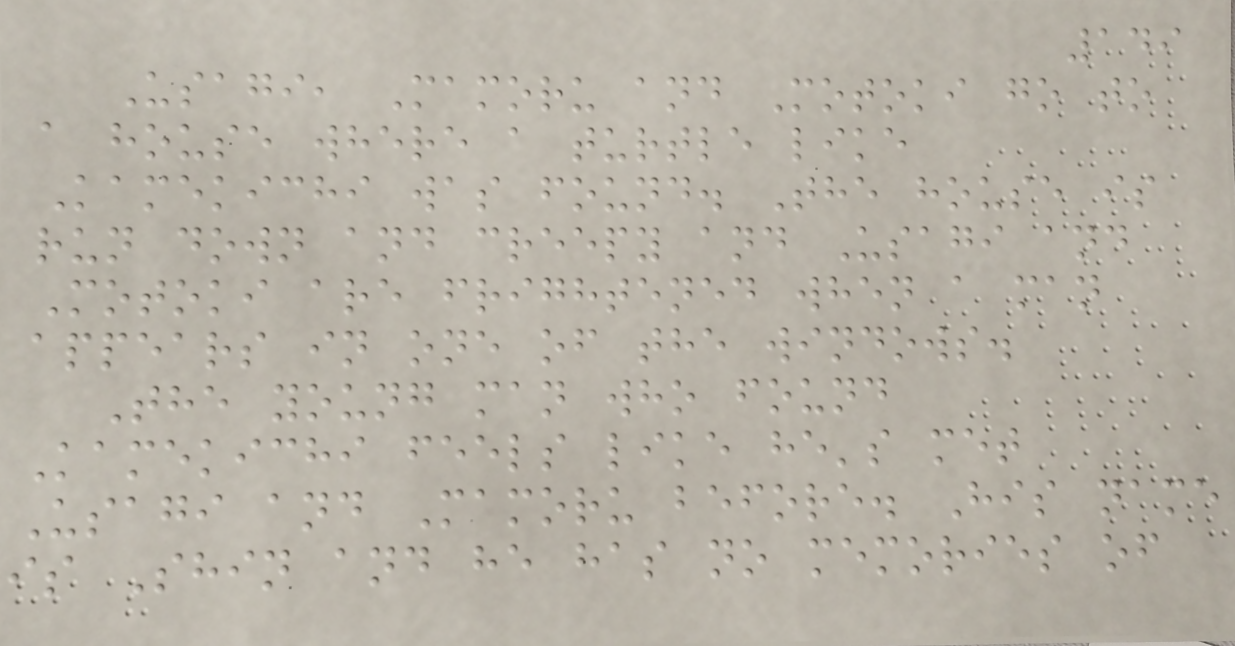149
Usagi, Mamoru and Motoki go to
a house where a turtle like
Kamekichi was found. The house is
run down and creepy and Usagi and
Motoki are frightened when a man
appears in one of the windows.
The young man who found
Kamekichi feels like he's met
Usagi and Mamoru before. His name
is Shin and he has no memories of
